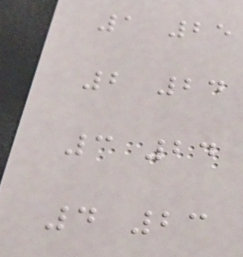1 25
2 24
3 24
4 23
